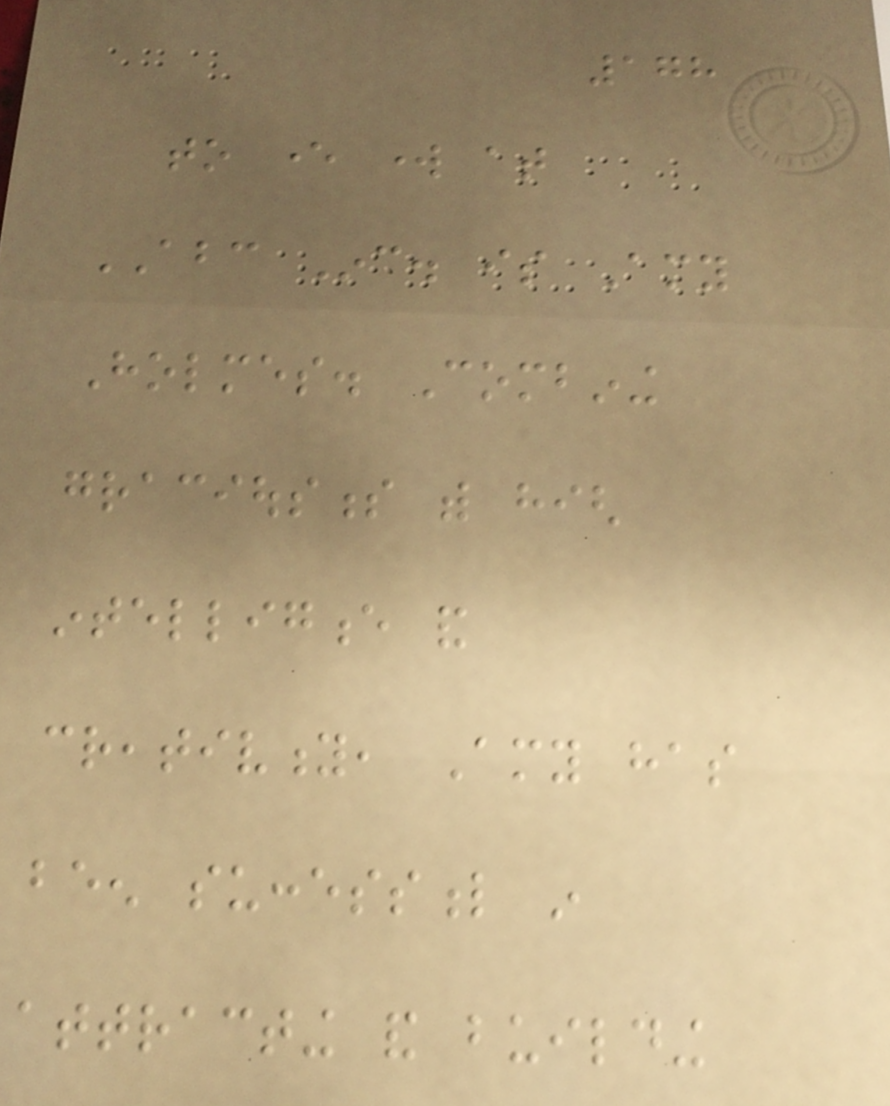178
to ever work at
ABC Inc. is Amy
Holmes. Combining
graciousness with high
intelligence and
creativity, Amy has
been successful in
attracting and building
